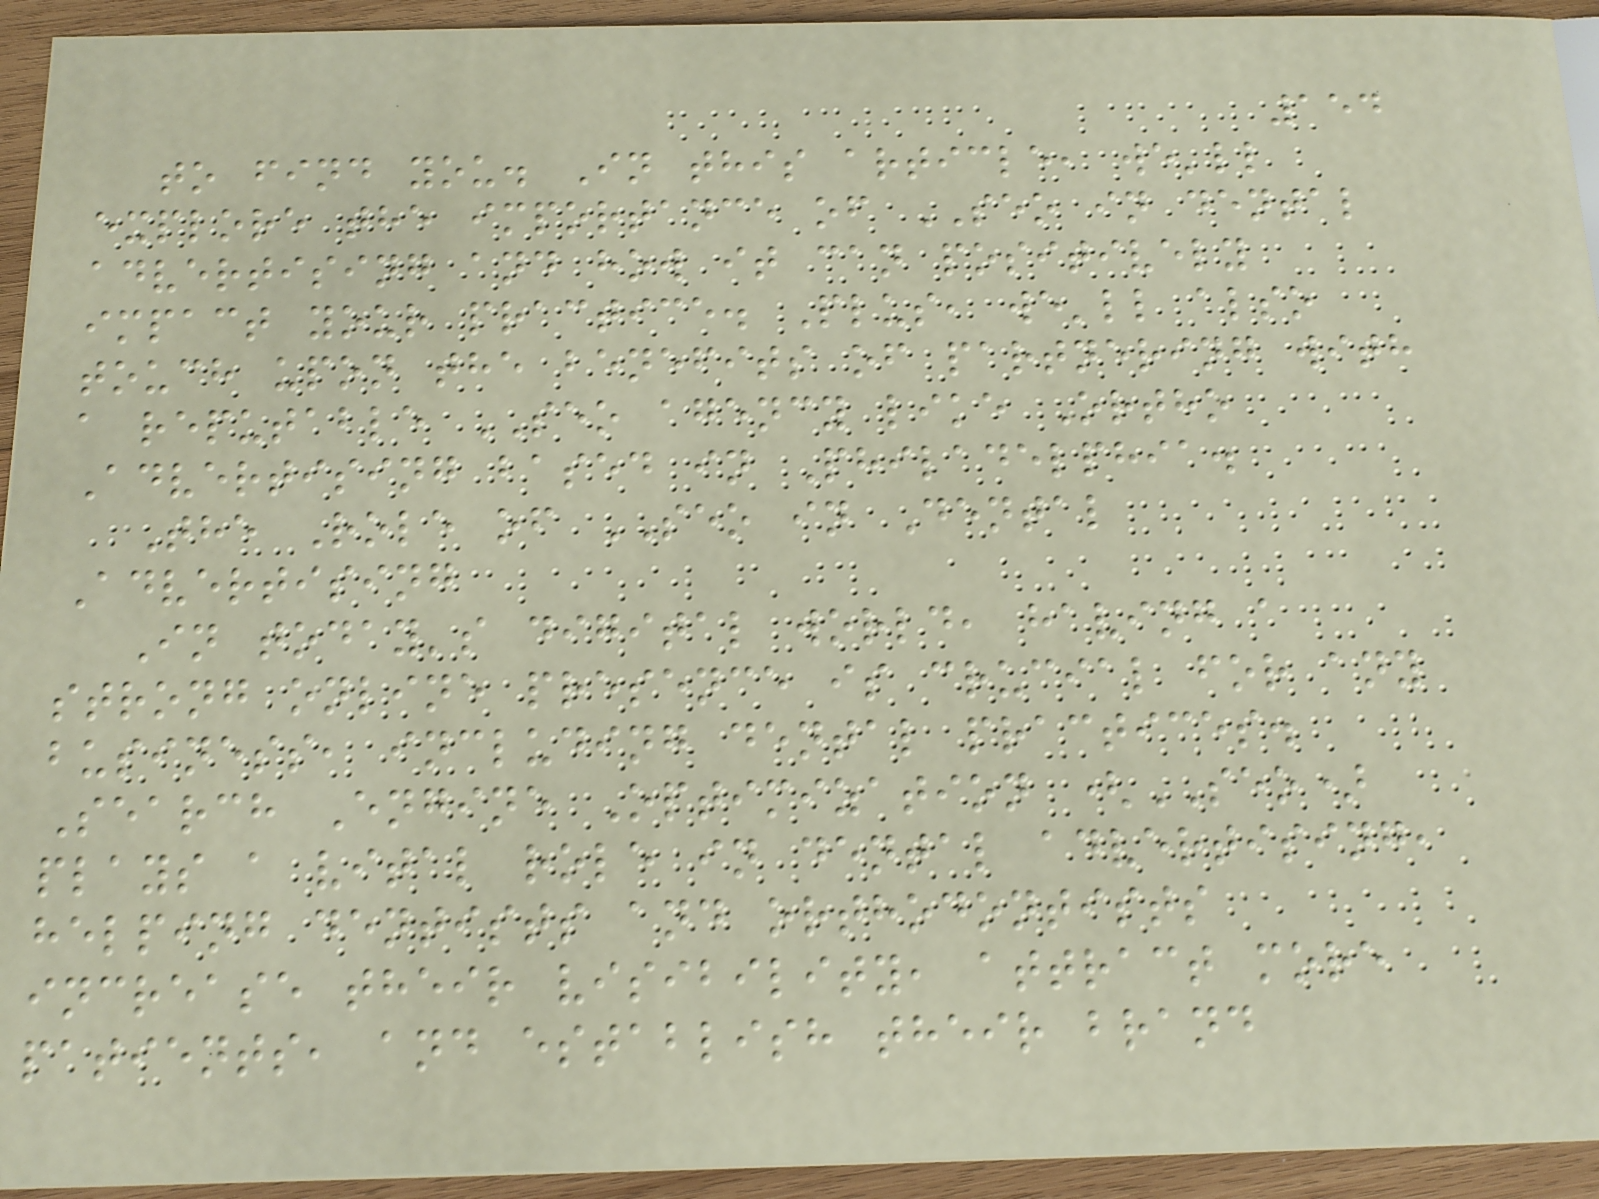154
to find you. In this article, we'll
explore the importance of SEO in dental
advertising and how it can positively
impact your practice. Plus, we'll also
touch upon the benefits of partnering with
a reputable SEO agency like Ortho
Advertising based in Philadelphia.
The Role of SEO in Dental
Advertising
In today's digital world, having a
strong online presence is crucial for any
business, including dental practices.
Search Engine Optimization (SEO)
plays a vital role in dental advertising,
helping dentists and orthodontists
increase their visibility, attract more
patients, and establish their brand
